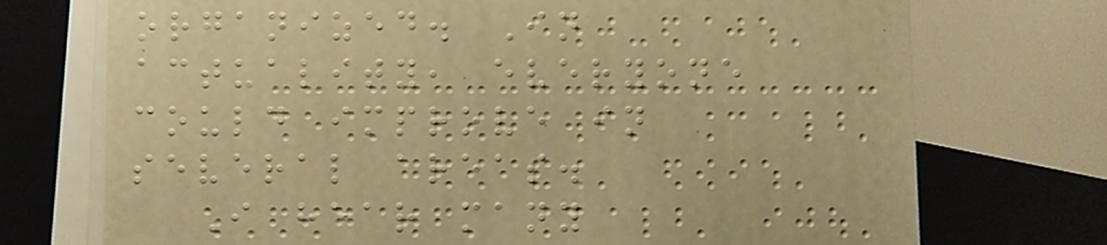organized. In
actuality, everyone
could improve in
several areas.
I hear many
